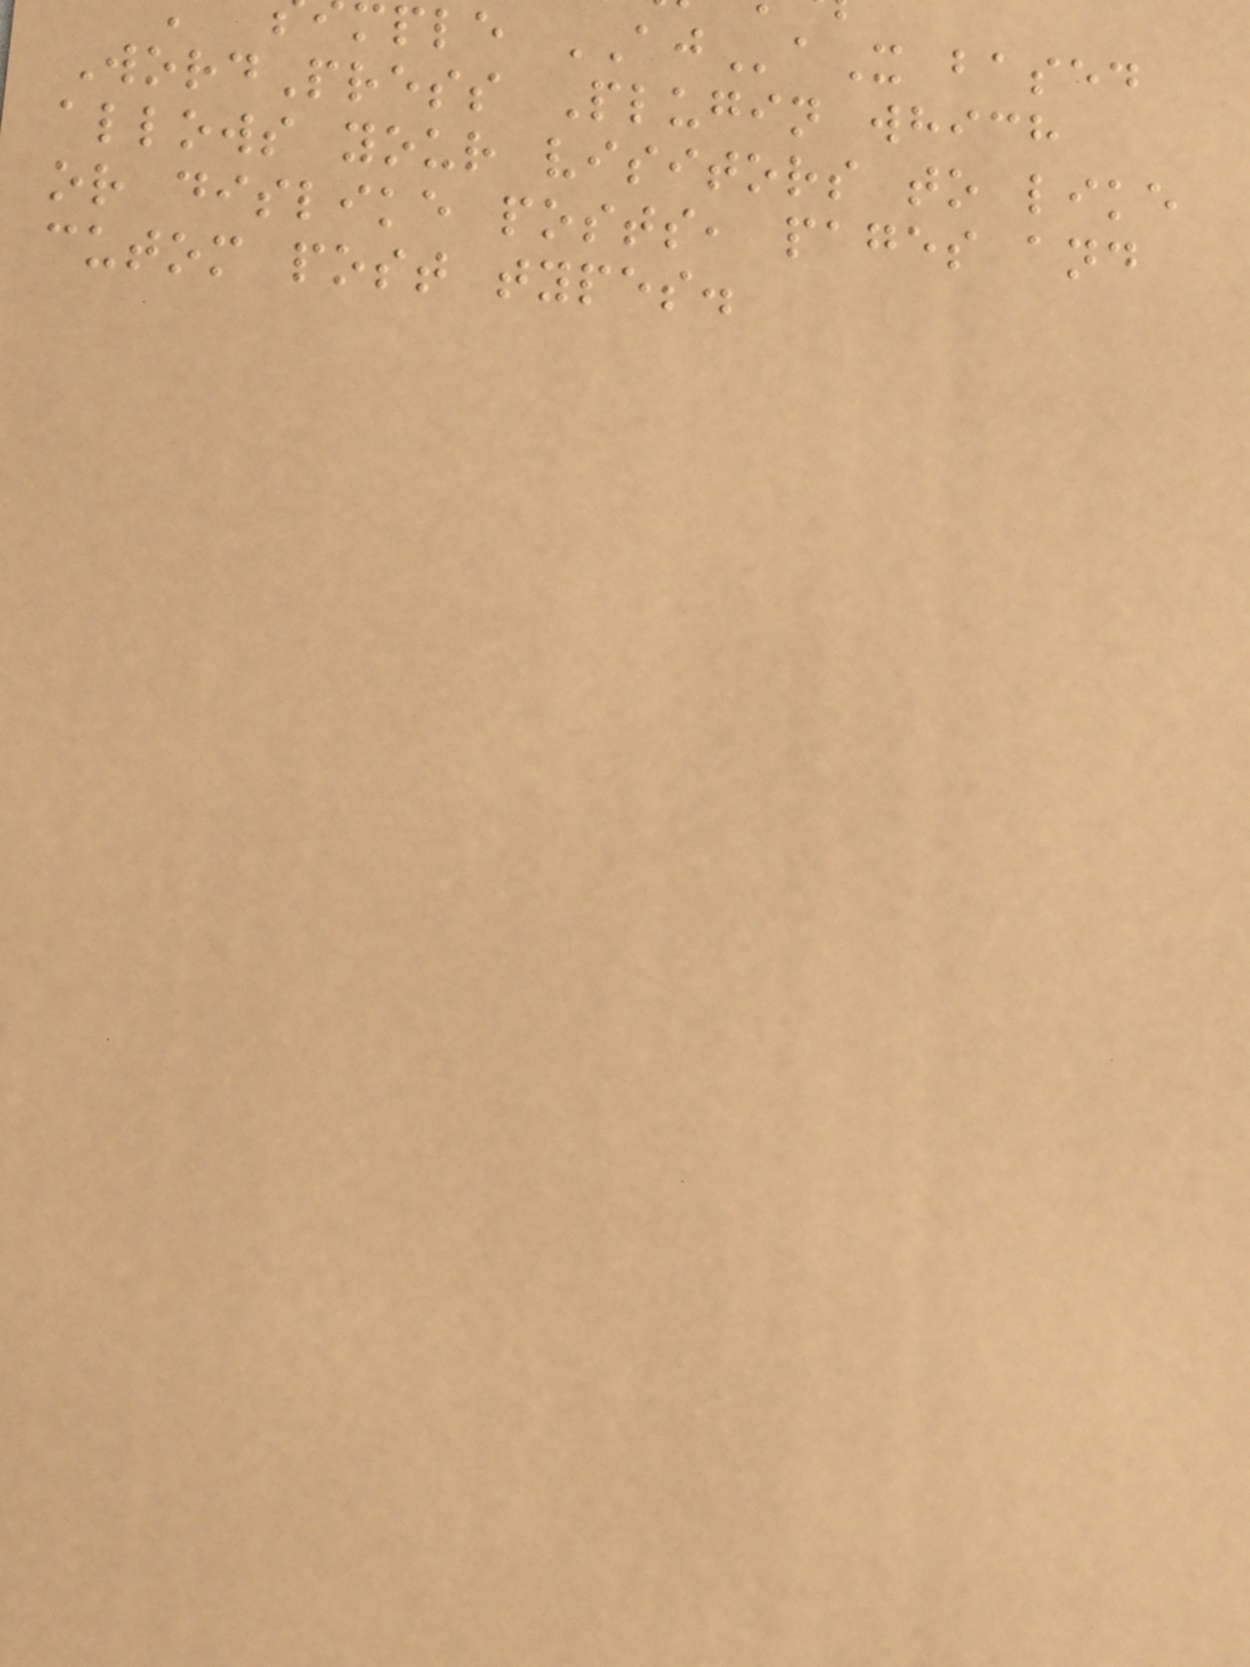ple AJaX based
WordPress Plugin which
allows your visitors to like
or dislike posts, pages and
cutom post types.
